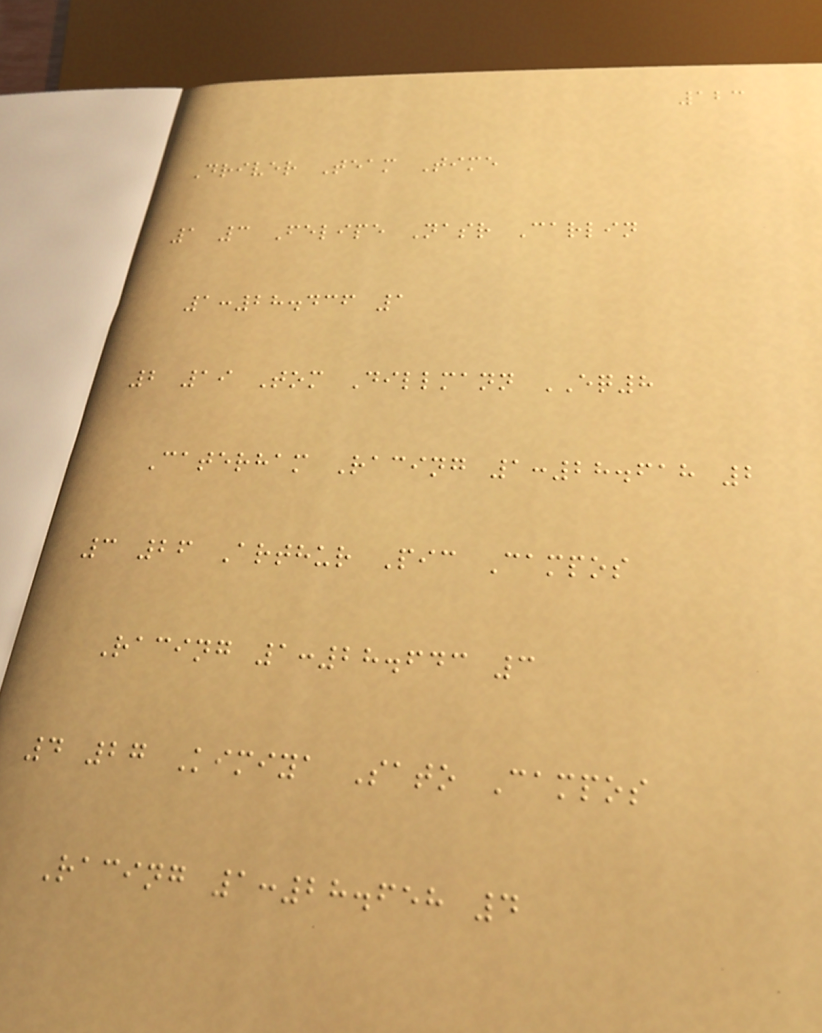123
Driver Team Time
1 3 Felipe Nasr Carlin
1:28.436 1
2 19 Tom Dillmann EQ8
Caterham Racing 1:28.618 2
3 26 Arthur Pic Campos
Racing 1:28.643 3
4 27 Kimiya Sato Campos
Racing 1:28.658 4
